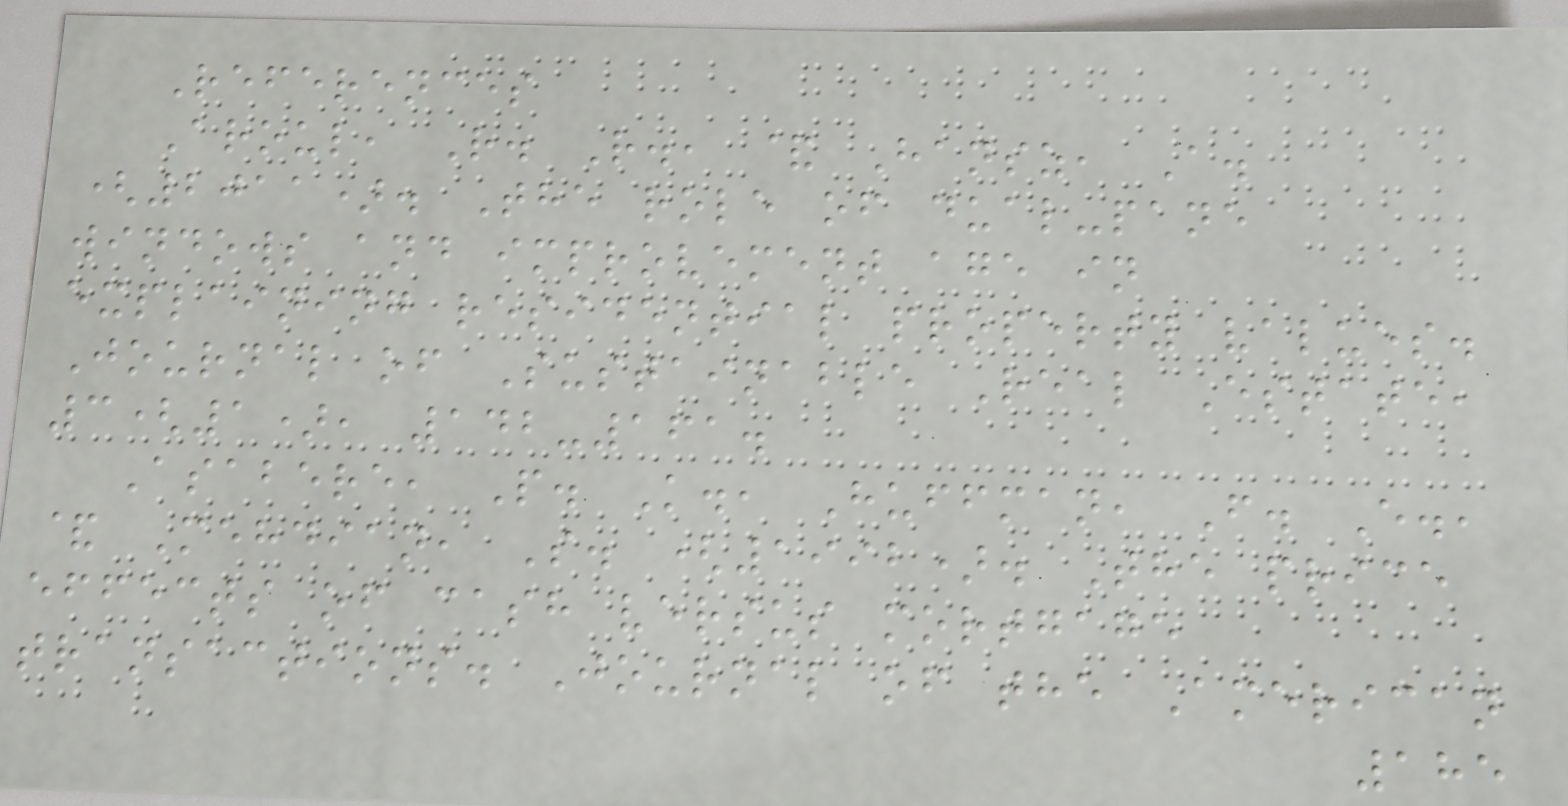References
Aroul, R. R., & Hansz, A.
(2011). The role of dual-pane
windows and improvement age in
explaining residential property values.
Journal of Sustainable Real Estate,
3(1), 142-161.
Asabere, P. K., Huffman, F. E.,
& Mehdian, S. (1992). The price
effects of cash versus mortgage
transactions. Journal of the American
185
